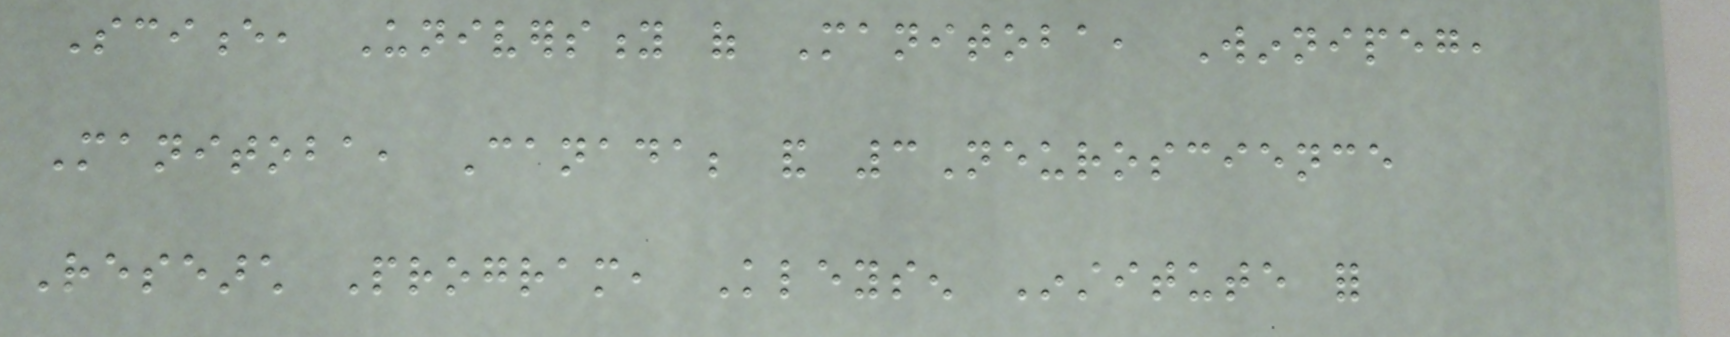Science, University of Manitoba, Winnipeg,
Manitoba, Canada; and 3Neuroscience
Research Program, Kleysen Institute for
